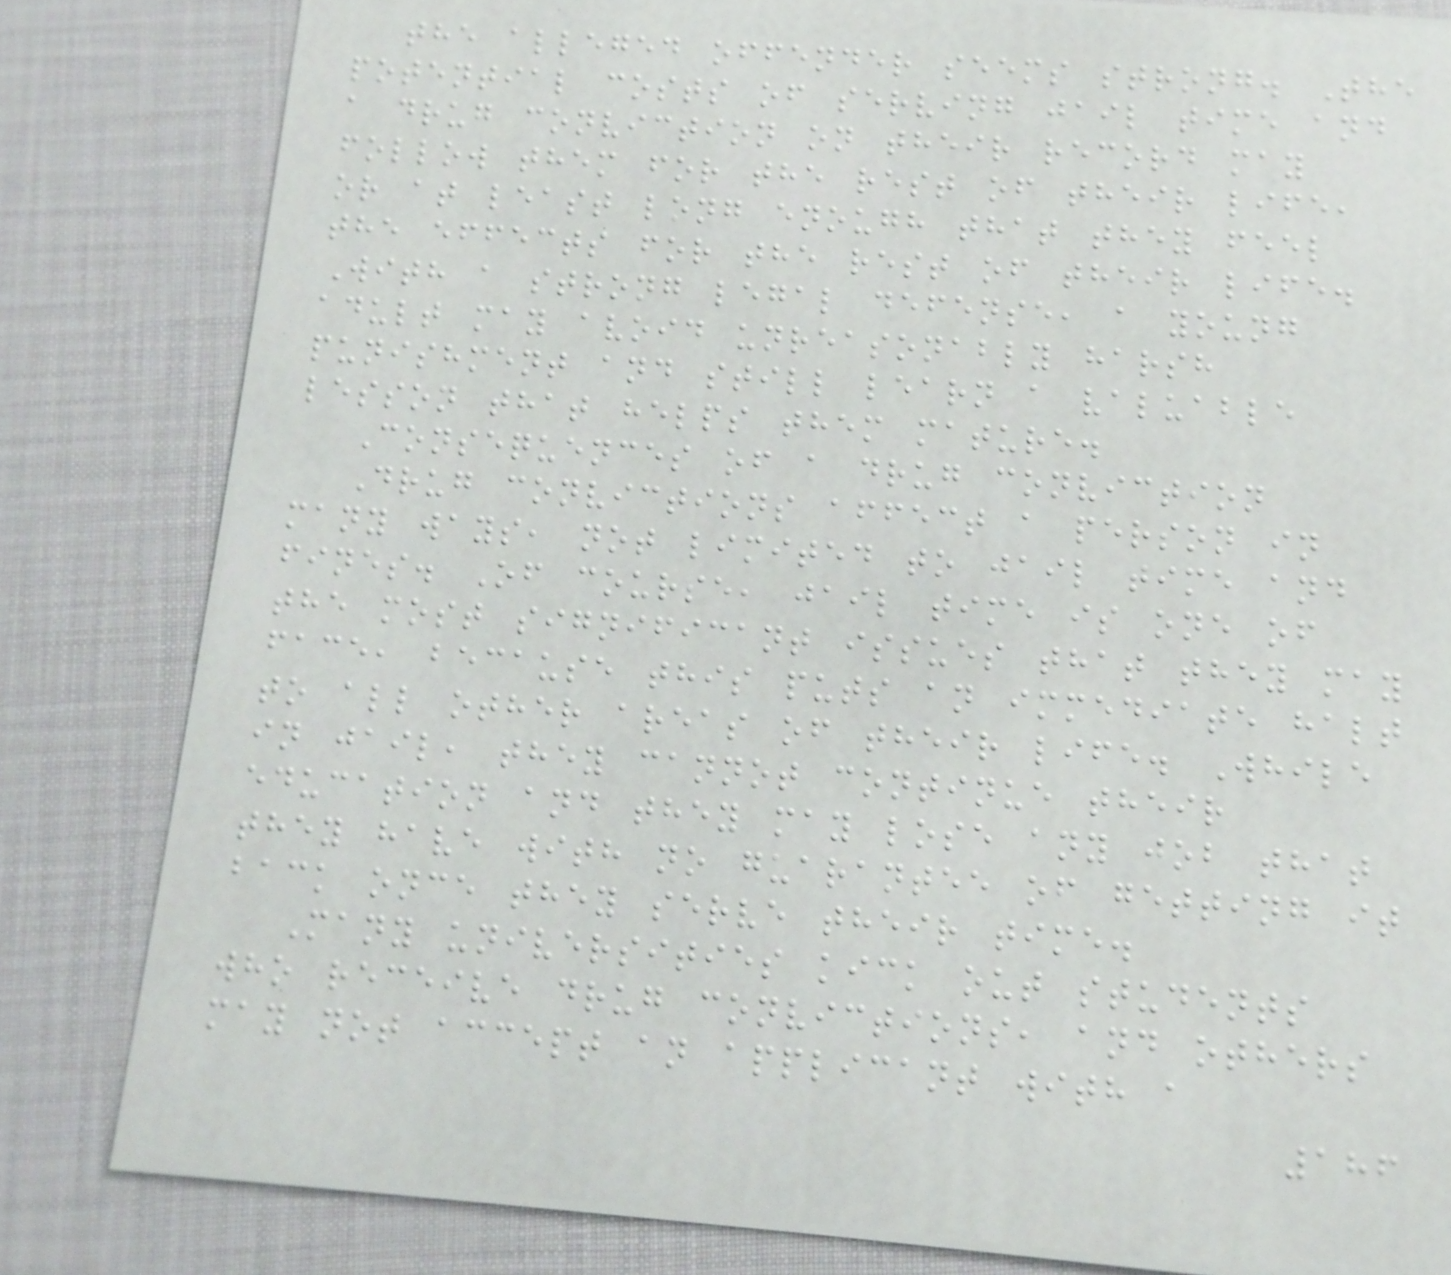the alleged offender seems strong. The
potential costs of serving jail time and
a drug conviction on their record may
follow them for the rest of their life,
or at least long enough that they feel
the effects for the rest of their life.
With a strong legal defense, a young
adult may avoid unreasonably harsh
punishment and still learn a valuable
lesson that helps them mature.
Consequences of a drug conviction
Drug convictions affect a person in
many ways, not limited to jail time and
fines. Of course, jail time is one of
the most significant issues that they may
face, because this puts an immediate halt
to all other areas of their life. While
in jail, they cannot continue their
education and they may lose any job that
they have with no guarantee of getting it
back once they serve their time.
Many universities kick out students
who receive drug convictions, and others
may not accept an applicant with a
186
